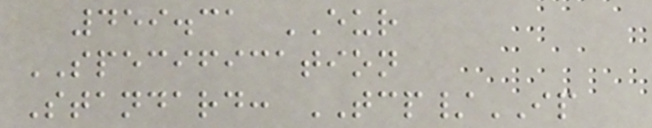459.31 EUR
SPECIFICATION
Standard: TCP/IP
